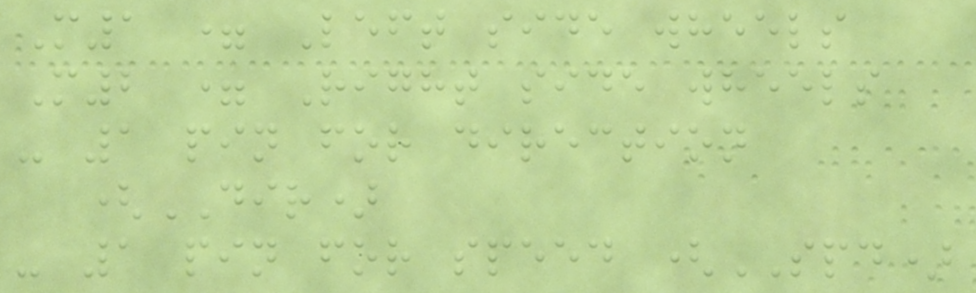M1 = Left side wheels
M2 = Right side wheels
- 1 pin for direction
(DIR)
- 1 pin for speed (SPD)
